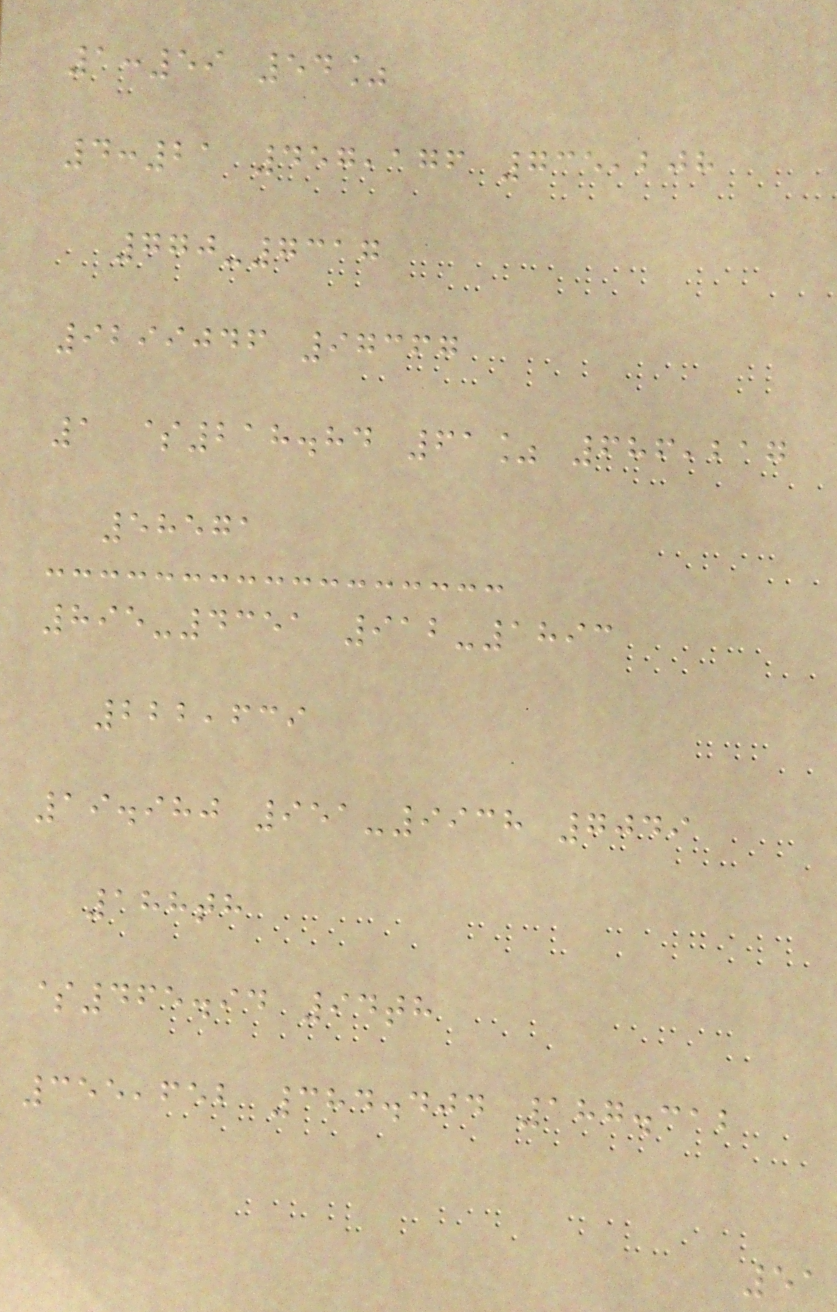1:59 54%
4:21 457,176 735,208
770-7317
9299046 97367
1 $218.84 61% 686,217
58571
895-4351 912-1893
222,639
19.980 951-9938 7049
188th
$465.94 94th
355,652 384.404 187.312
51
